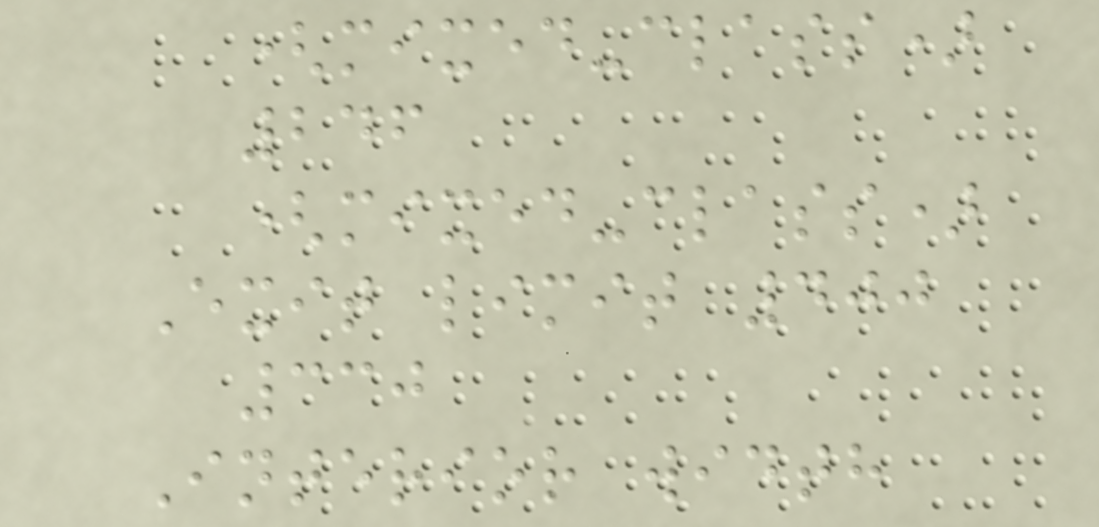(mixed-class)
246
(mixed-class)
Exit limit 400
330
Interior width
